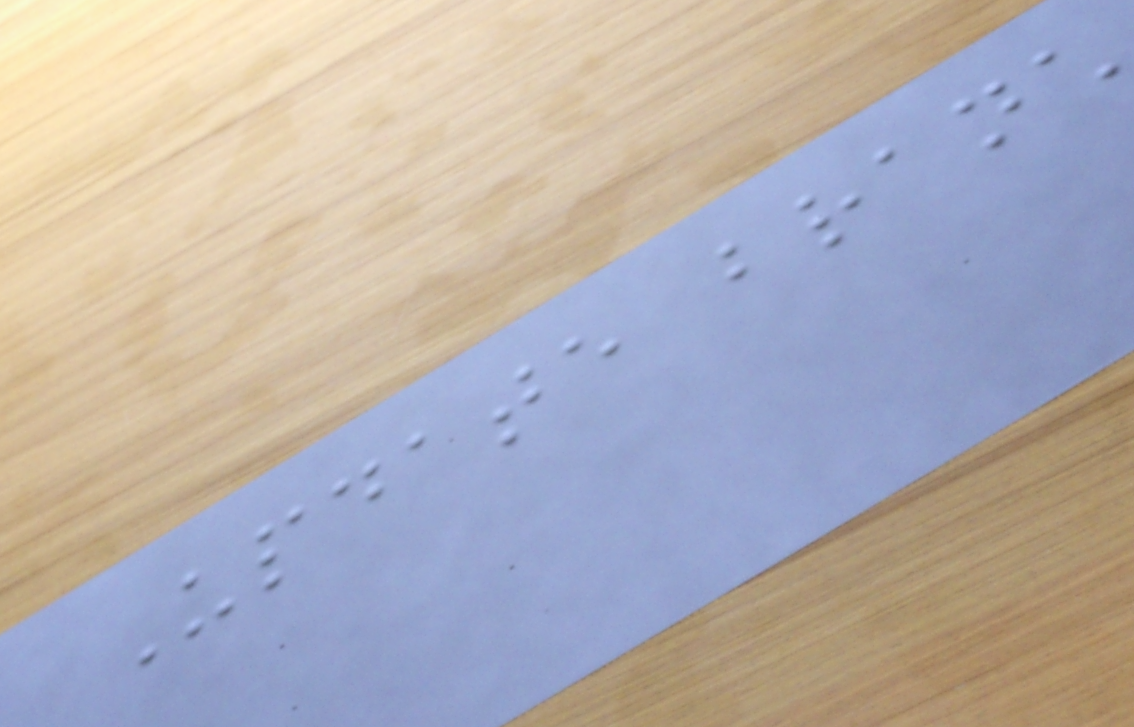Update branch
